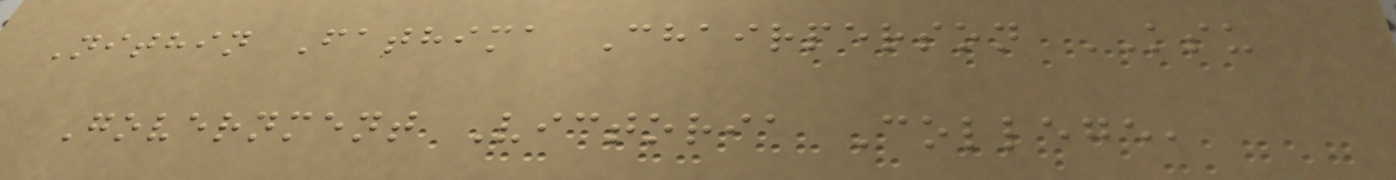Nithin Fathima Chairperson KSU
Government Victoria College,
